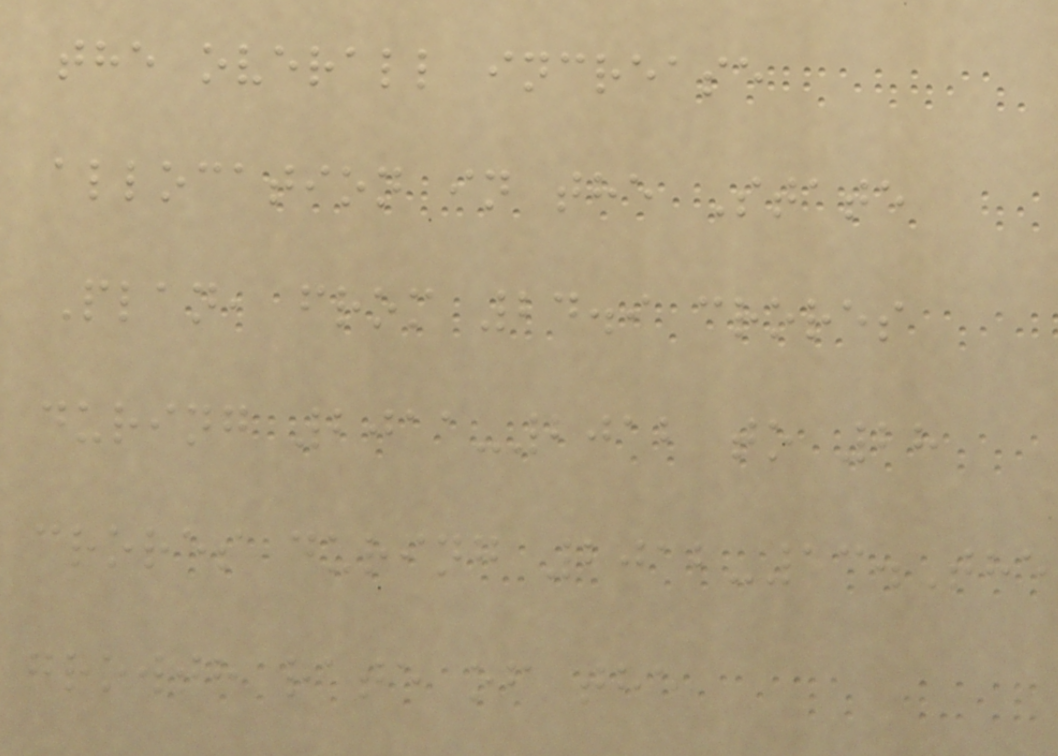the overall increase
allocation in the State
Plan, from 24.9 crores
during 2011-2012 to 28
crores during 2012-13.The
growth rate of the
